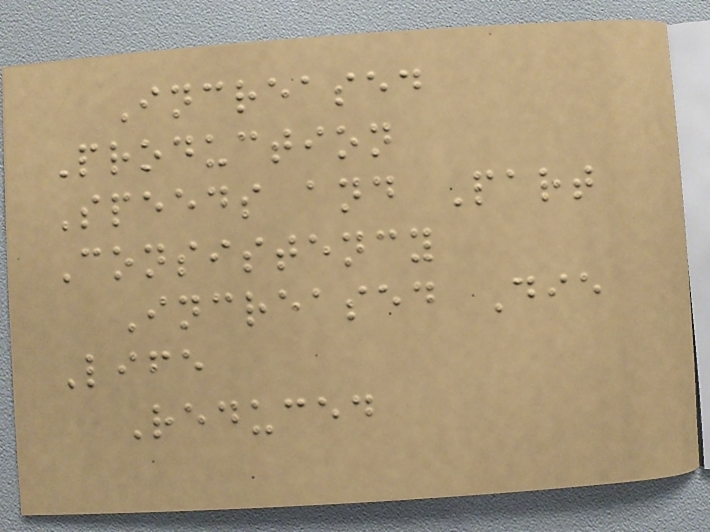Increased
Production
Speeds and Part
Consistency
Increased Die
Life
Reduced
